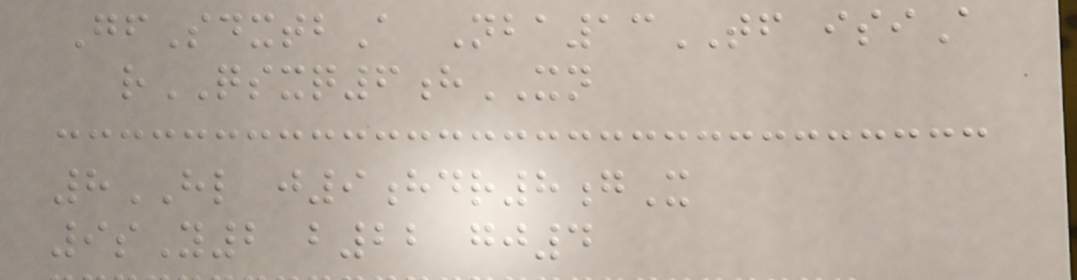GfSdxtbA Nba13TF isiA
rQSXQ6hXN
8HL j9hdr8gX
9sY2 b22 gj4
